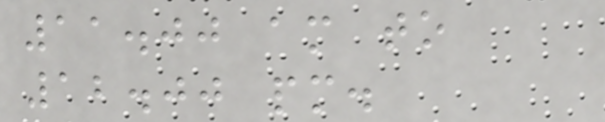11.00 am to
12.00 pm.
